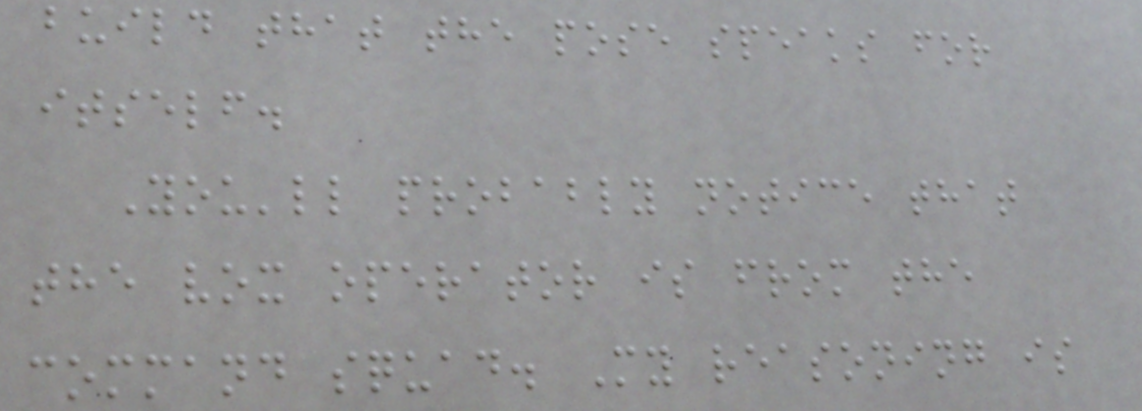build that the pose speaks for
itself.
You'll probably notice that
the vox operator is from the
command squad. My reasoning is
